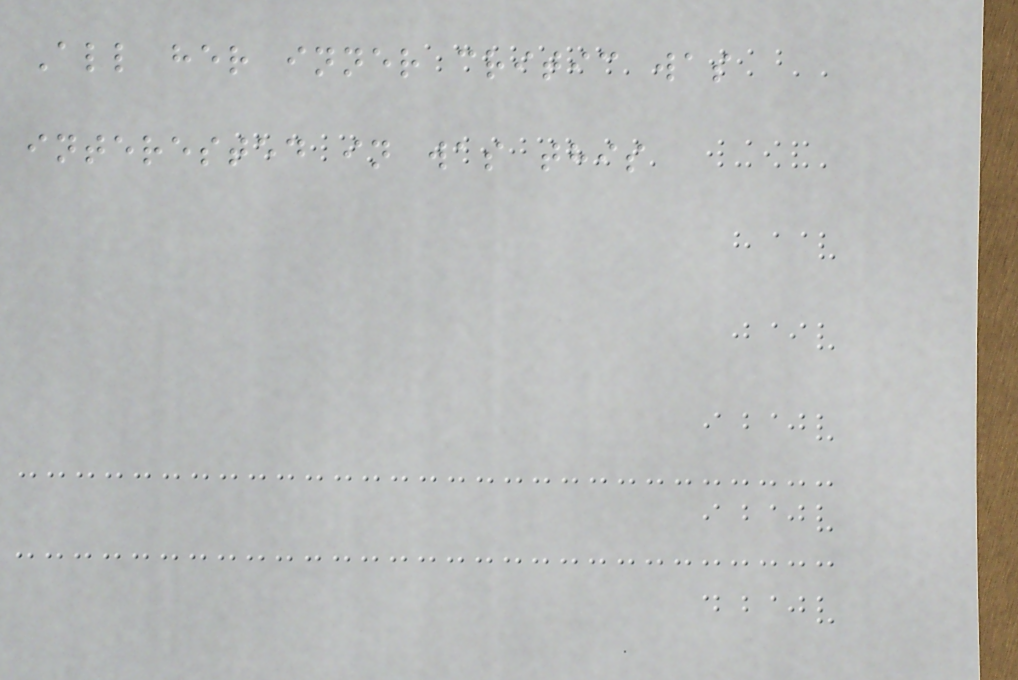All her inner critic was
interested in was this
